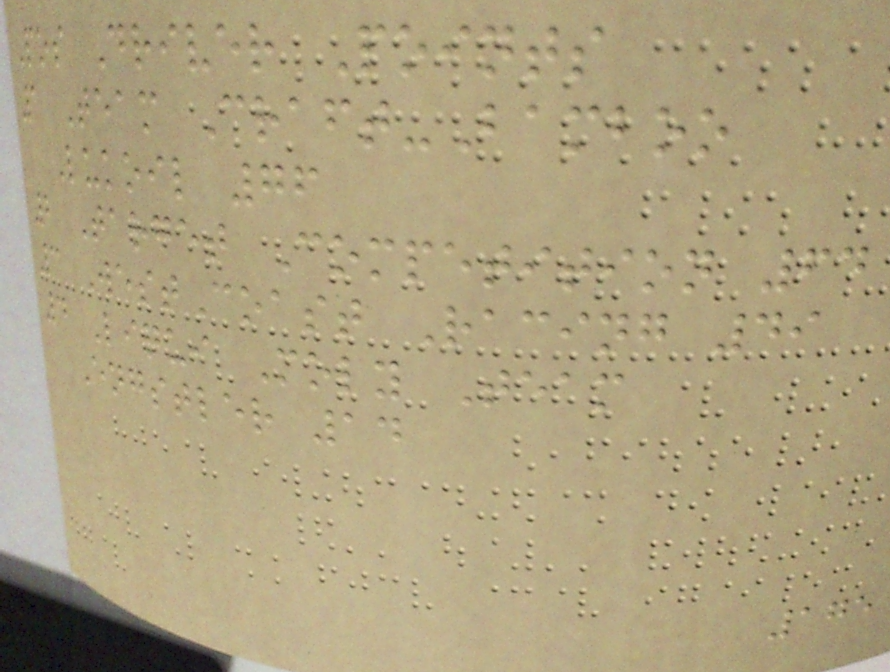Pos Driver Points
1 Team Craft-Bamboo
Lukoil 76
2 Target Competition 64
3 WestCoast Racing 49
4 Liqui Moly Team
Engstler 14
175
